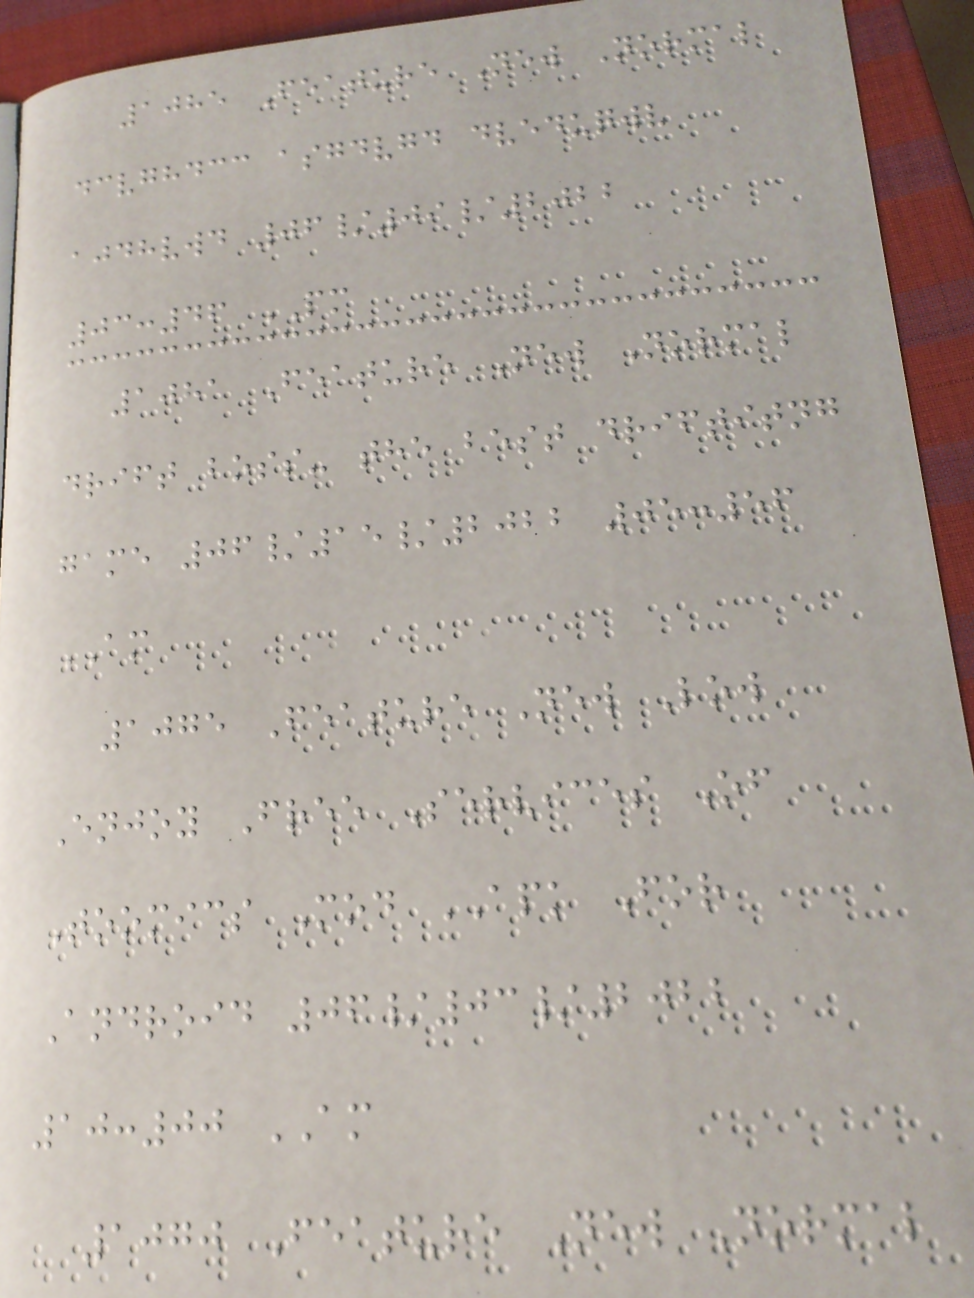1085 Feature New Normal
dcvghdcc asgdvgd dveduqwv
ajdhvwd 06/09/2022
03:46 PM
1081 Feature New Normal
drift boss- the best driftitng
game 06/15/2022 05:56
AM
1075 Feature New Low
Enjoy Free Services Of
Toomics Mod APK For
Android 06/03/2022
10:00 AM
1070 Feature New Normal
